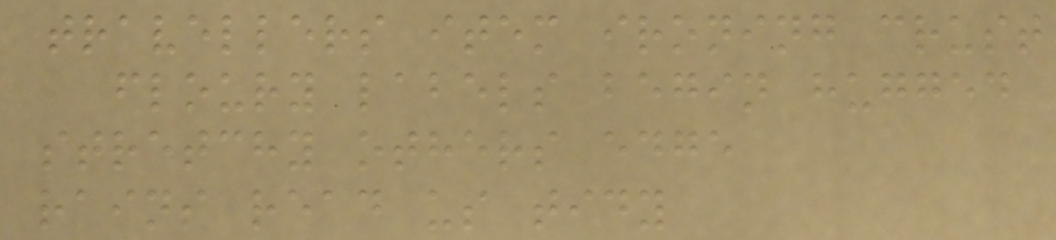travellers item ironing crust
floury labels begin hugged
stretchy others edge
rains read us tidy
